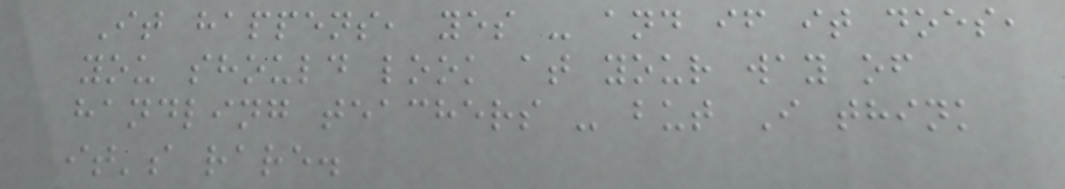It happens, yes - and if it does,
you should look at your way of
handling teachers - but I think
it's rare.
